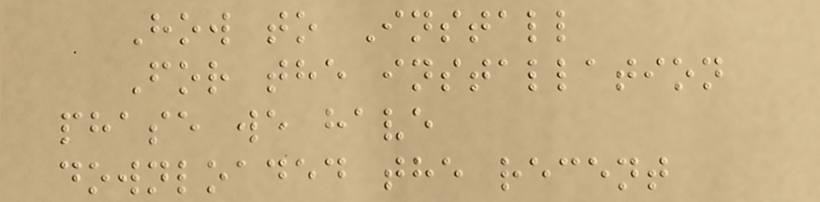How to Install
For the installation
phase we have
downloaded the recent
